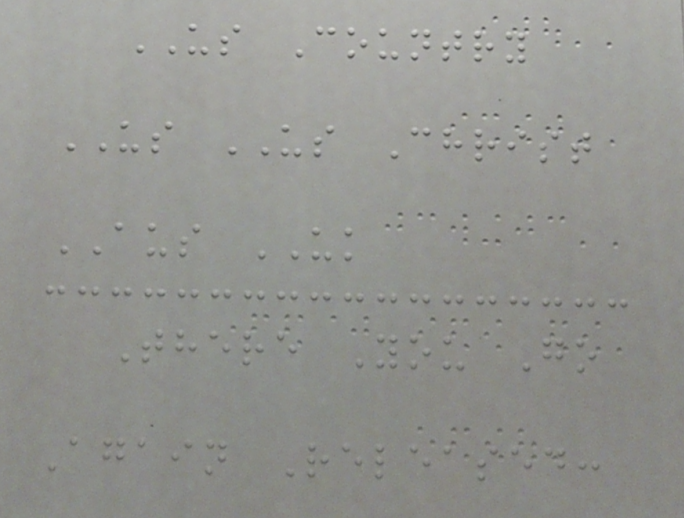US Country
US US Christ
AUS UK
There You Go
Again Released:
